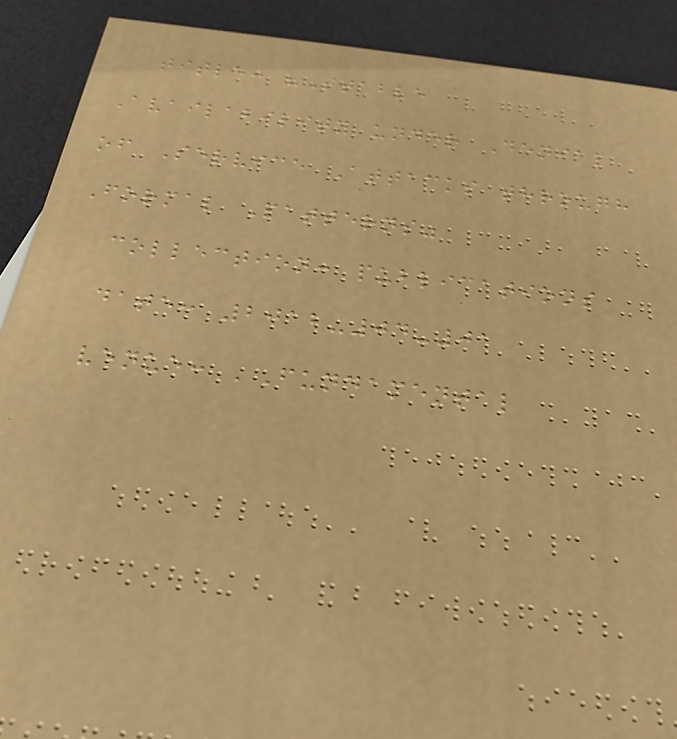title: "Stable
Availability under Denial
of Service Attacks through
Formal Patterns"
collection: publications
date: 2012-04-01
venue: 'Fundamental
